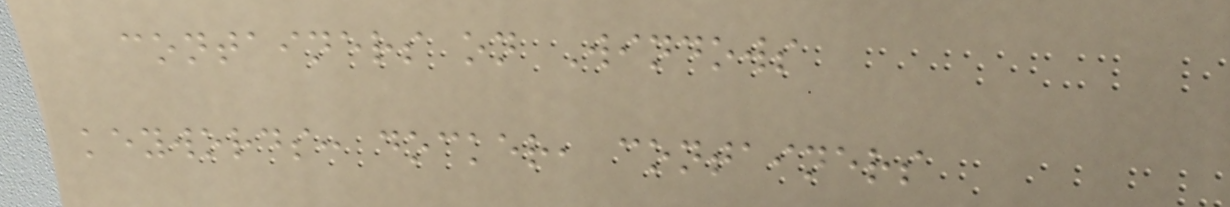containers on Windows
keywords: docker, containers
